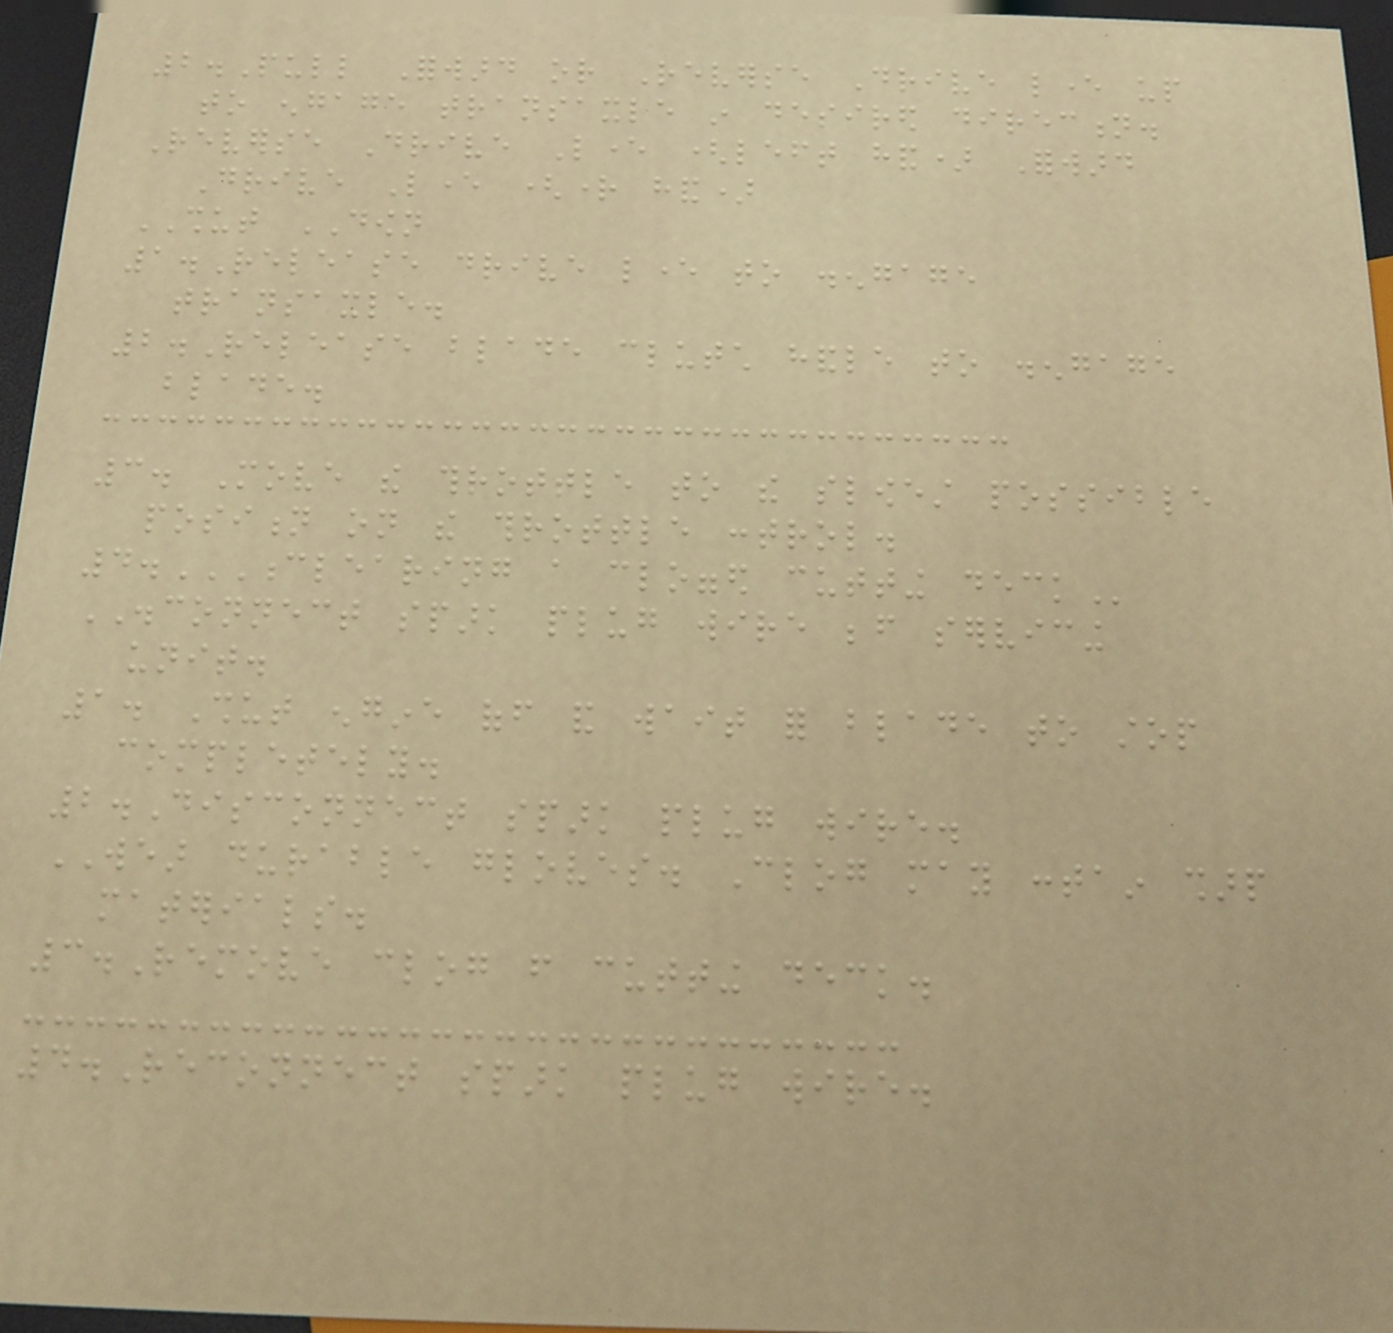2.Pull Forward or Reverse Drive lever up
to engage transaxle in desired direction.
Reverse Drive Lever (left hand) Forward
Drive Lever (right hand)
SHUT DOWN
1.Release drive lever to disengage
transaxle.
2.Release blade clutch handle to disengage
blade.
3. Move the throttle to the slowest possible
position on the throttle control.
4.CLEARING A CLOGGED CUTTING DECK
DISCONNECT spark plug wire before servicing
unit.
1. Shut engine off and wait for blade to stop
completely.
2.Disconnect spark plug wire.
WEAR durable gloves. Clog may contain sharp
materials.
3.Remove clog from cutting deck.
4.Reconnect spark plug wire.
